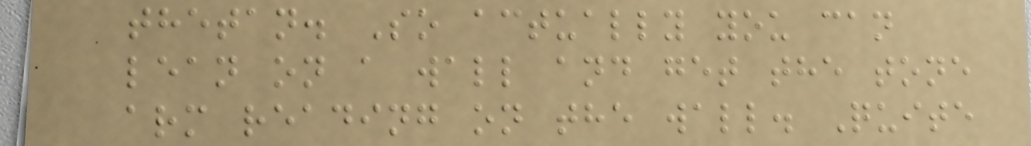thetan. So actually you can
lean on a wall and get the tone
arm reading on the wall. Quite
